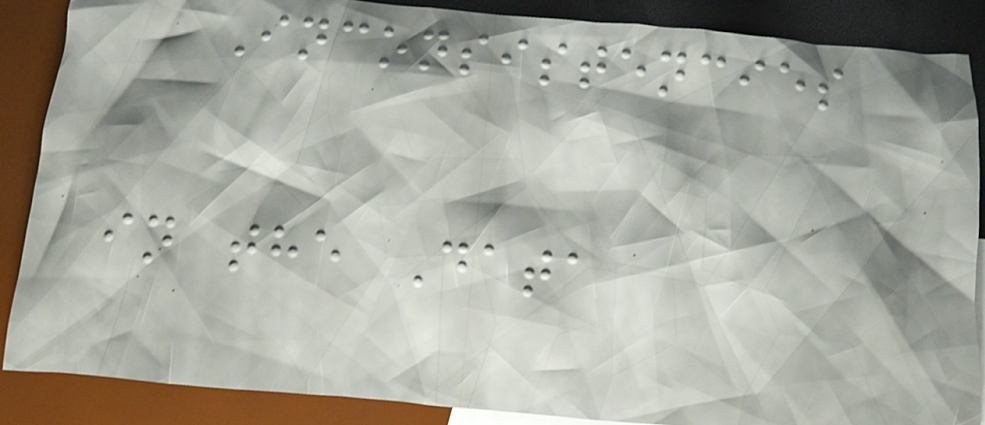Inconsistencies
in the Data
